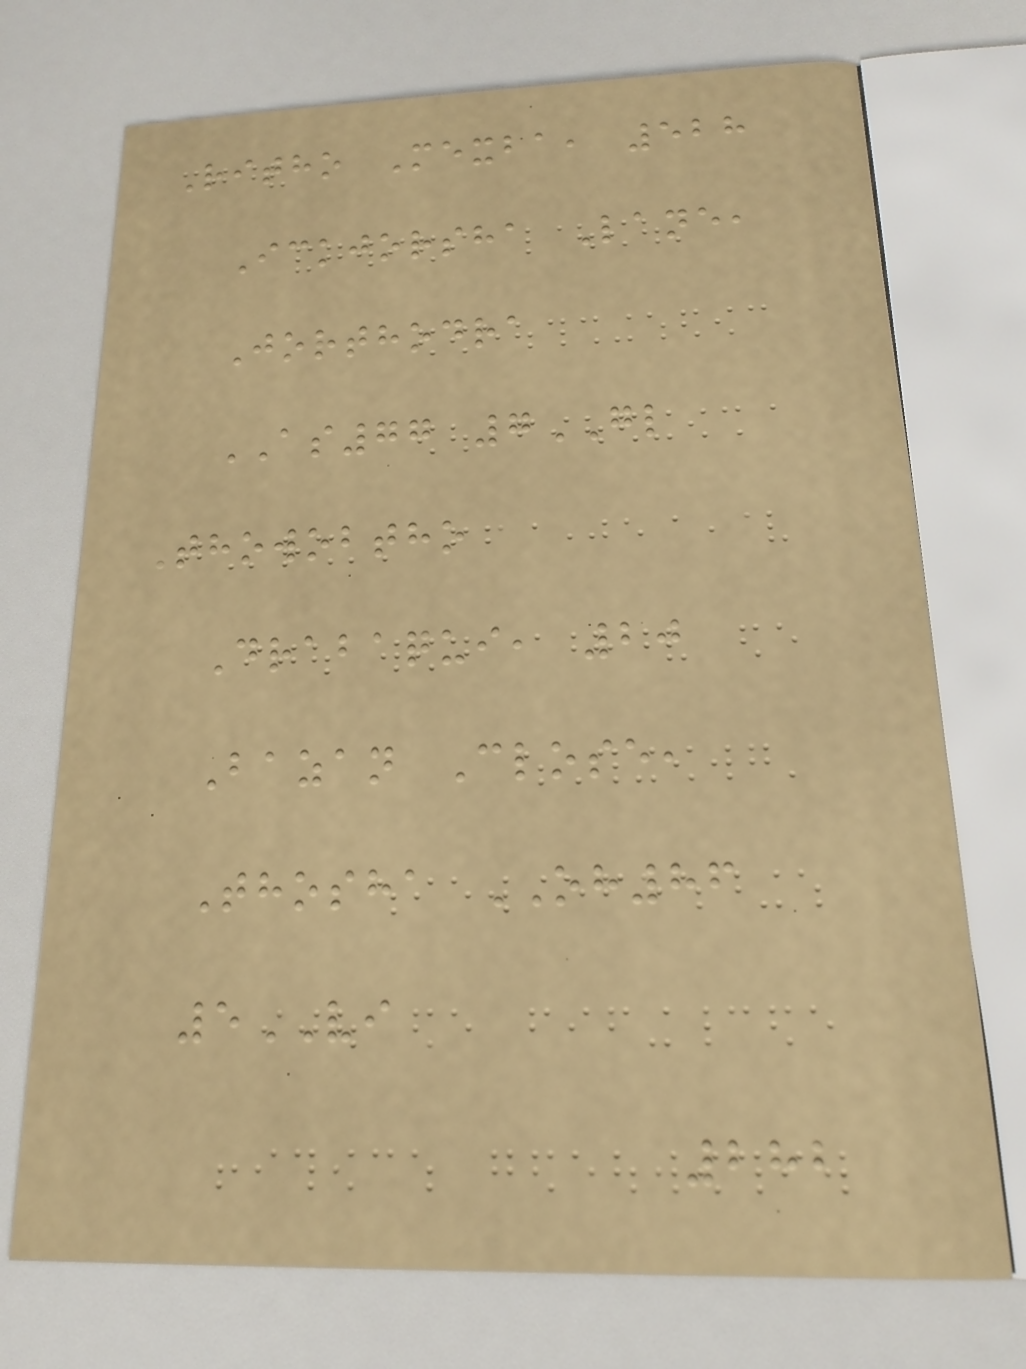Ritho Mexba, 528
Ickjorsha Lane,
Jorthodra
AS77 7GL
Thowobtho
Drabaqui, 20
Bazan Close,
Thosha OH86
5VI
282
